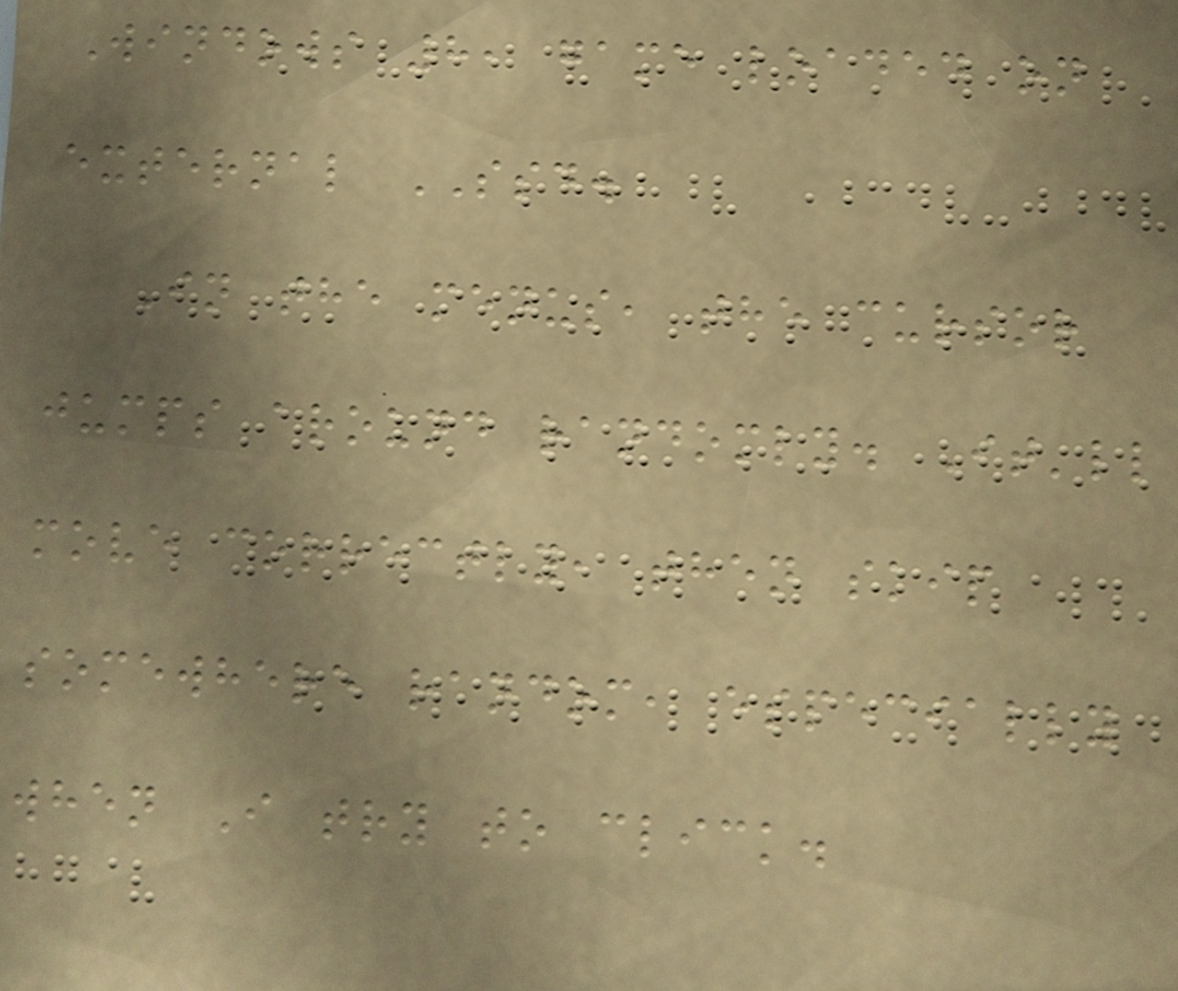Windows 8, game loaded on
external SSD.
In the menus, the cursor
jumps around randomly. It'll
move correctly, then skip
somewhere random, especially
when I try to click.
